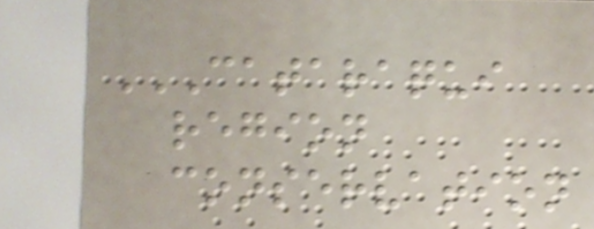CATARAQUI
REGION
CONSERVATION
